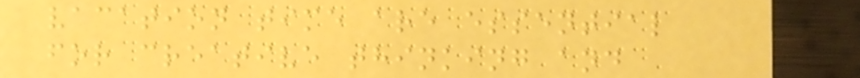vacation time are essential
for creative thinking and
